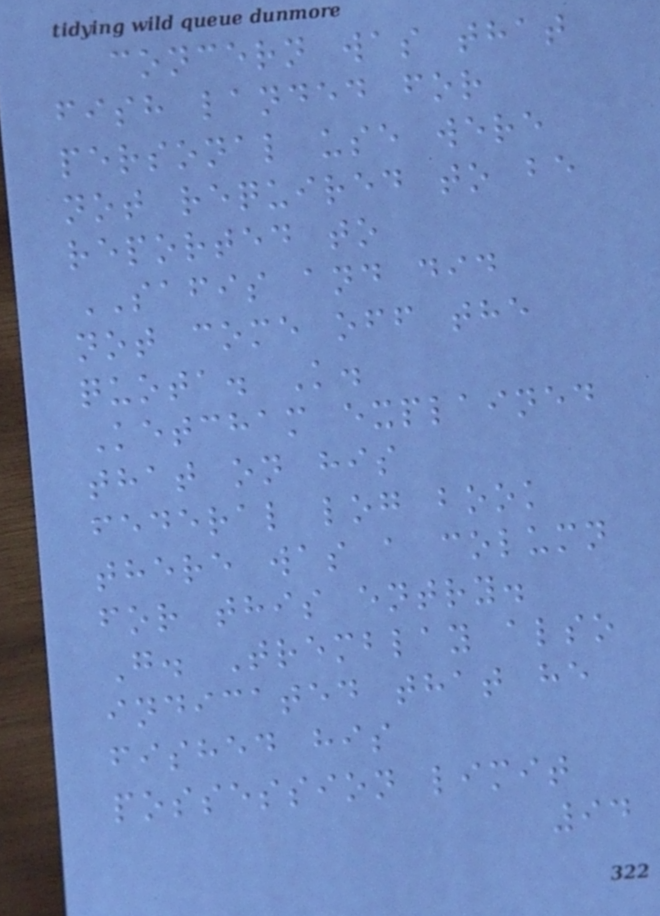concern was that
fish landed for
personal use were
not required to be
reported to
SAFIS and did
not come off the
quota. K.
Ketcham explained
that on his
federal log book
there was a column
for this entry.
G. Tremblay also
indicated that he
fished his
possession limit
94
